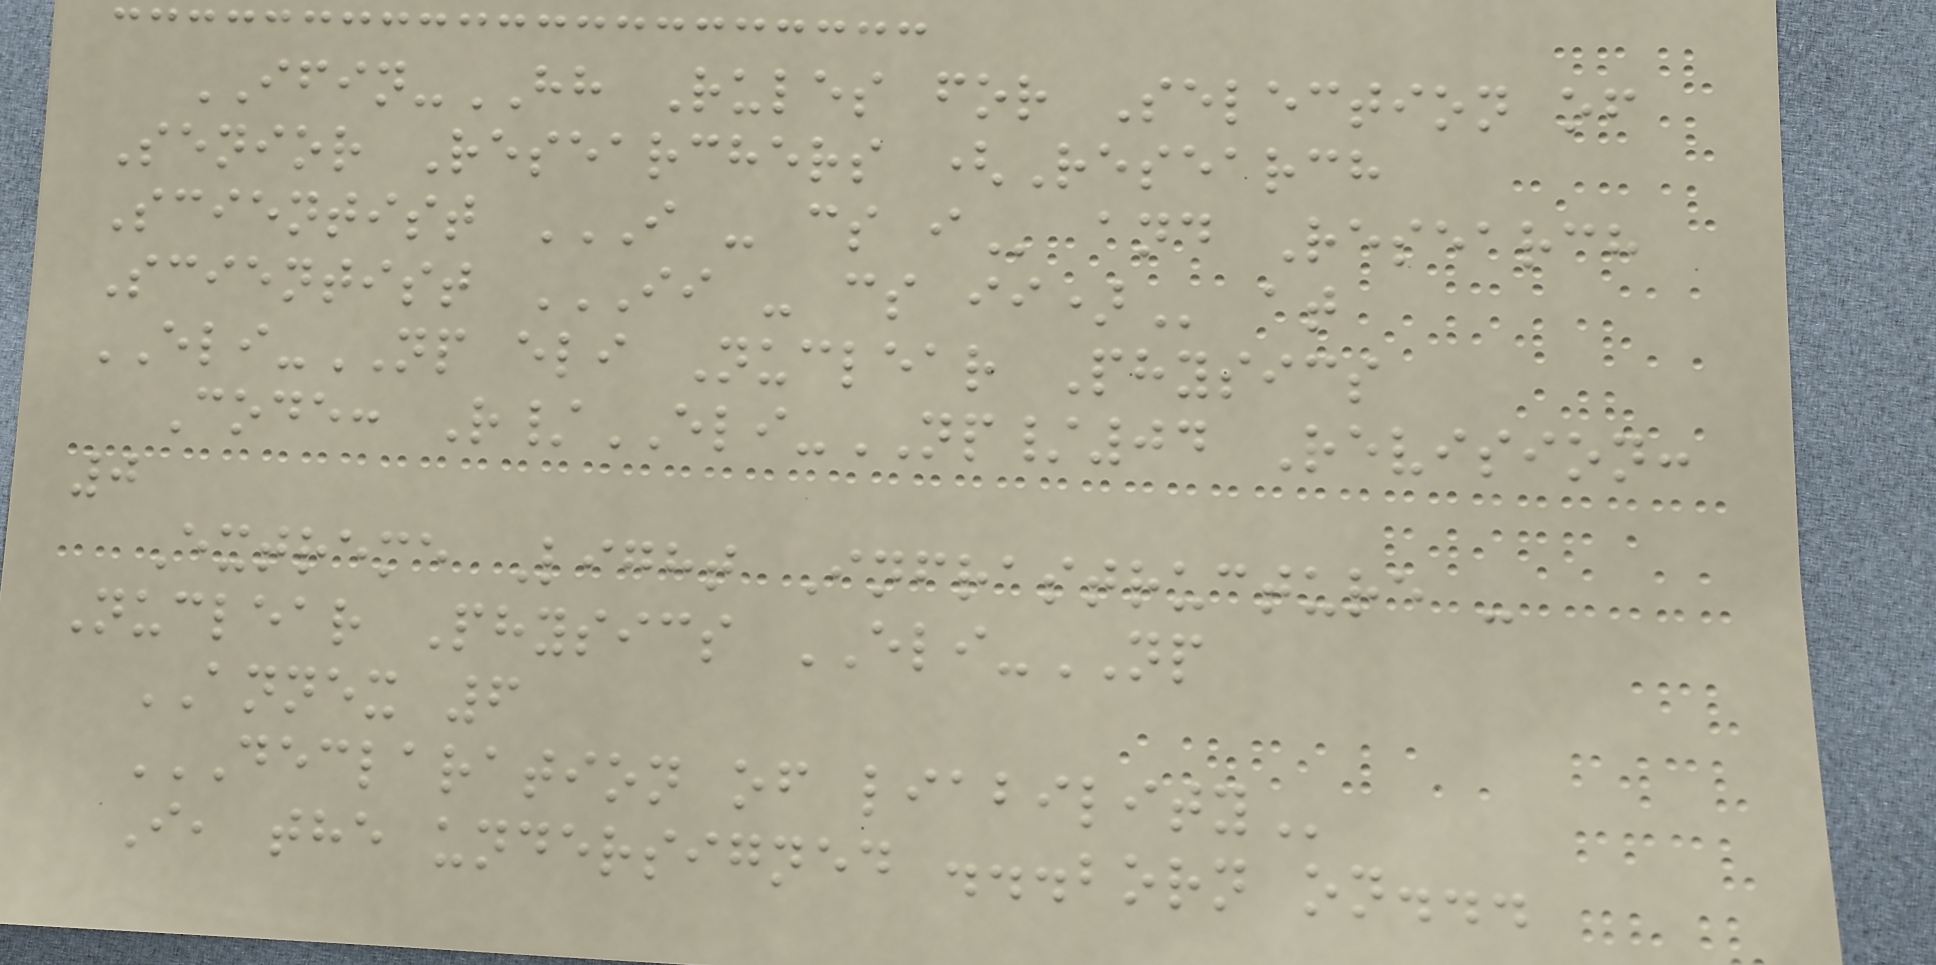IFIN-HH Rules for Selection of
Senior Researchers (Research
Scientist I - CS I and Research
Scientist II - CS II) at
ELI-NP eli Nuclear Physics
Code: R/ELI-NP/04 Revision:
0
Extreme Light Infrastructure -
Nuclear Physics ELI-NP
ANNEX 6
DECLARATION OF LIABILITY
I, the undersigned ...born on...
